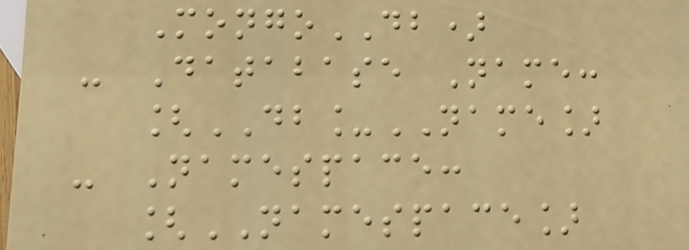MongoDB)
- Database Name:
[DB_NAME]
- Namespace:
[NAMESPACE]
